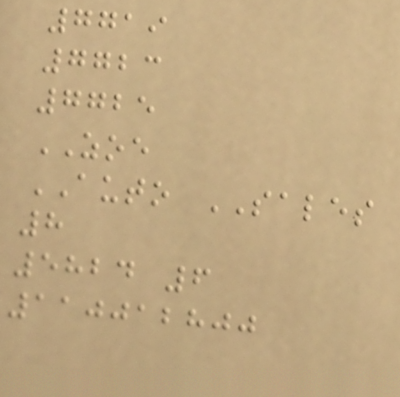7719
7723
7725
ZOE
AUTO SALES
8
5824 6
110012800
